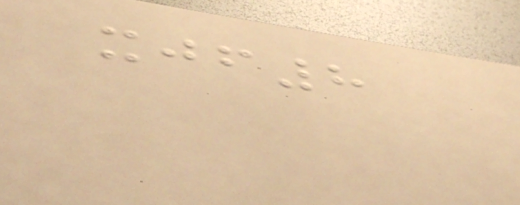xjf8
